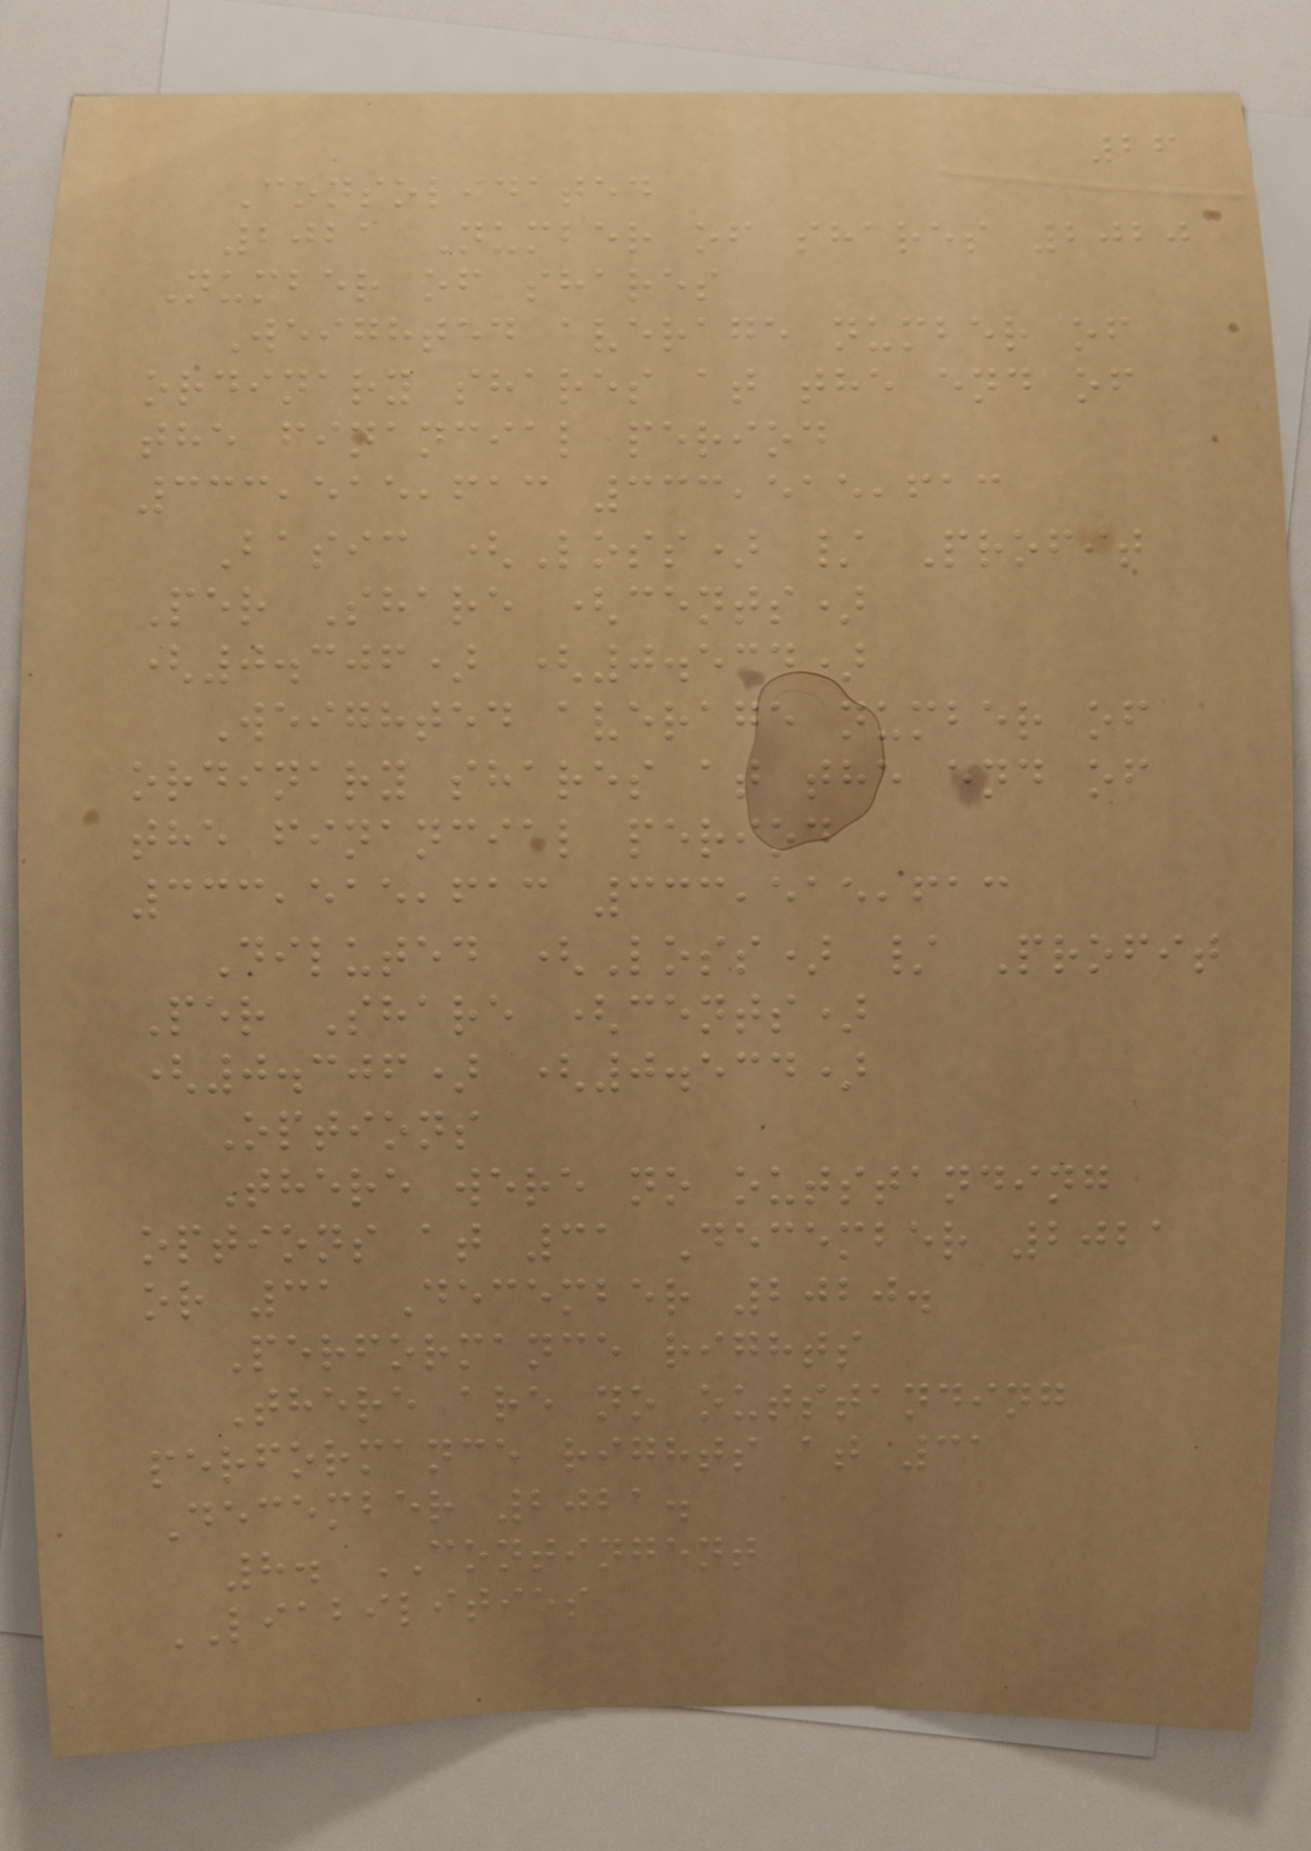26
Consolidated
2021 Number of shares 2020
Number of shares
Weighted average number of
ordinary shares at the end of
the financial period
333,515,613 333,515,613
Basic (Loss) / Profit
Per Share (cents)
(0.306) (0.534)
Weighted average number of
ordinary shares at the end of
the financial period
333,515,613 333,515,613
Diluted (Loss) / Profit
Per Share (cents)
(0.306) (0.534)
Options
There were no outstanding
options at 31 December 2021
or 31 December 2020.
Performance rights
There are no outstanding
performance rights at 31
December 2021.
8. CONTINGENT
LIABILITIES
